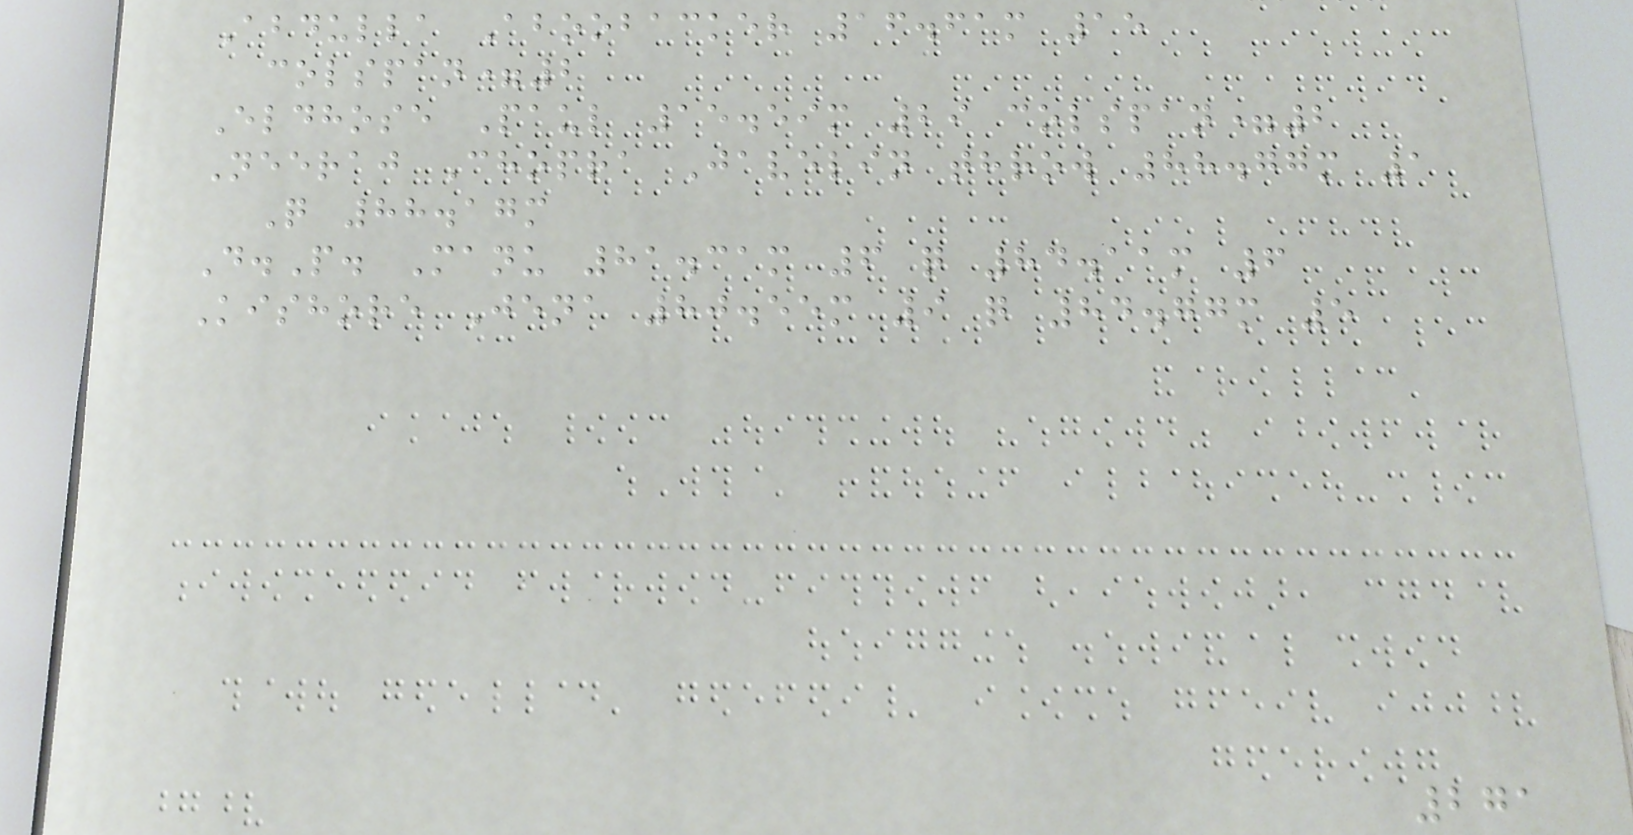Abdulla Aboobacker 16.61m 15
colspan=2
Eldhose Paul 15.59m 29 colspan=2
Neeraj Chopra Javelin throw 88.77m 1
Q 88.17m
D.P. Manu 81.31m 6 q 84.11m 6
Kishore Jena 80.55m 9 q 84.77m 5
271
